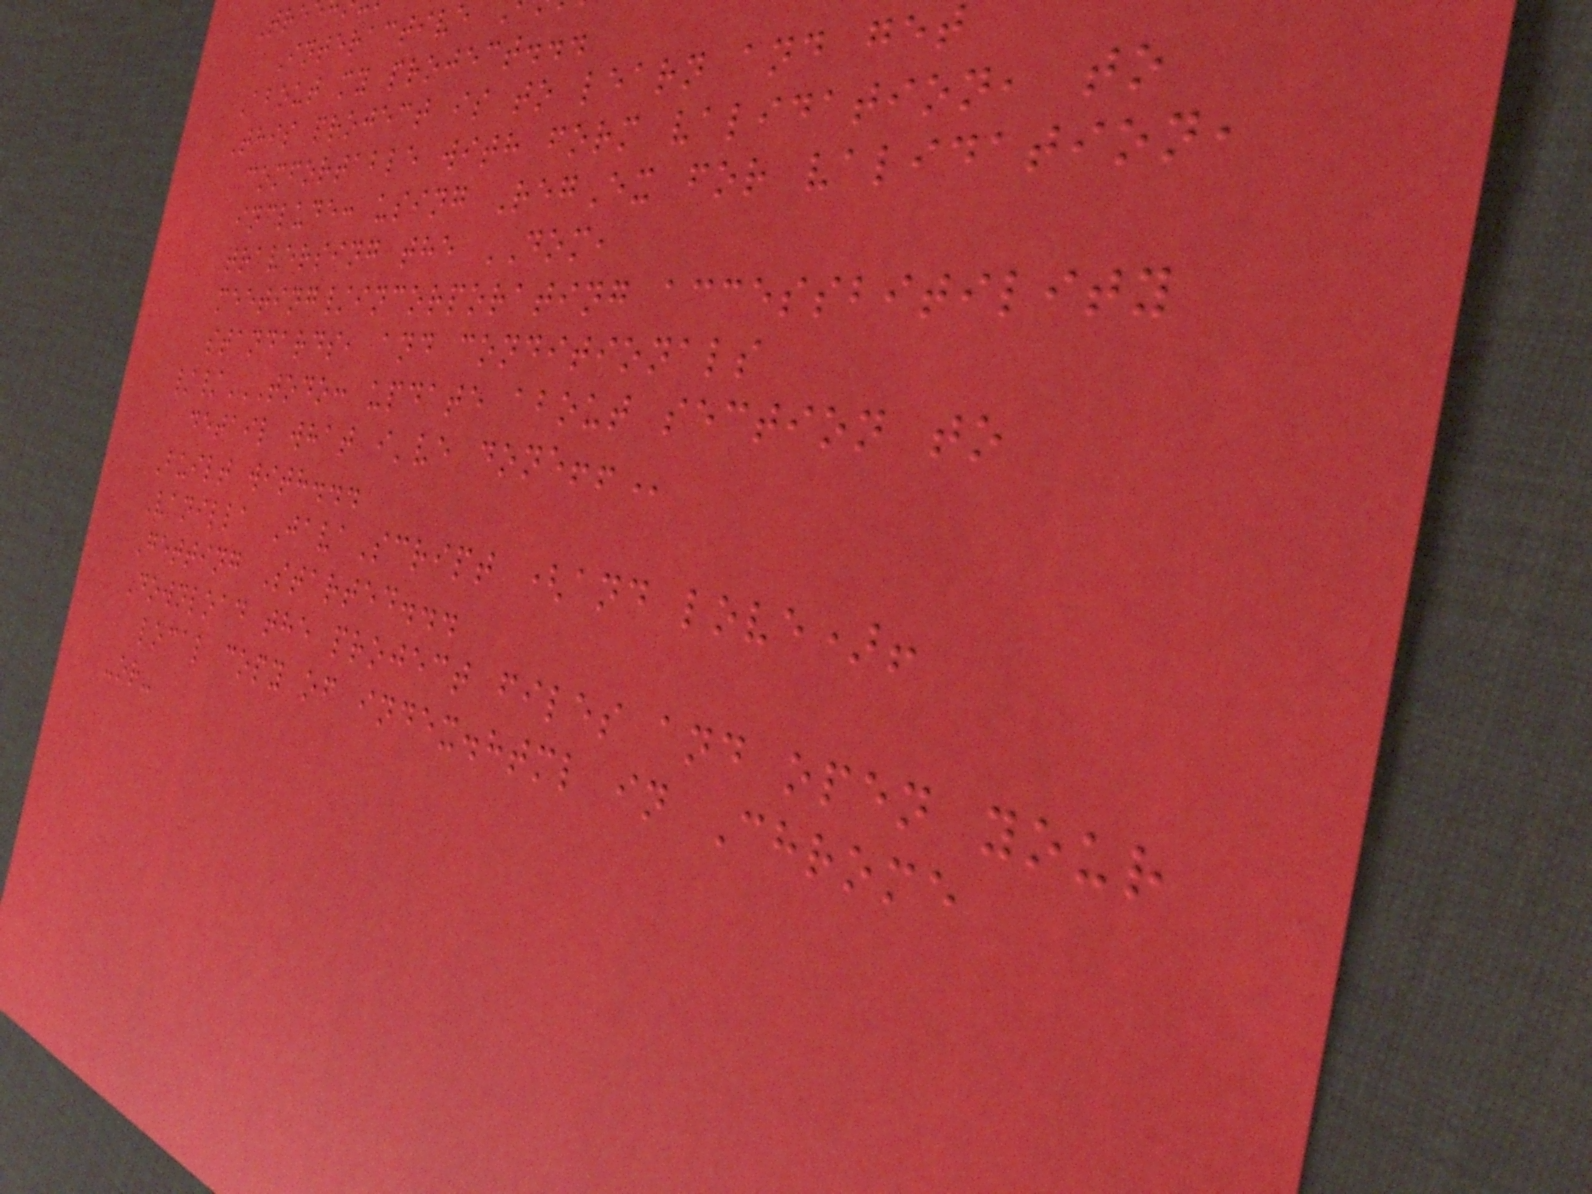Interactive
About my project...
This project is to learn and get
comfortable with form validation, to
include: using RegEx for validation,
traversing the DOM,
meeting/incorporating accessbitility
standards, and conditionals
//TODO: UPDATE ABOUT SECTION TO
detail what i've
Built with...
Vanilla JavaScript (and love)!
Getting Started...
Download the project files and open your
local copy of index.html in Chrome
-or-
